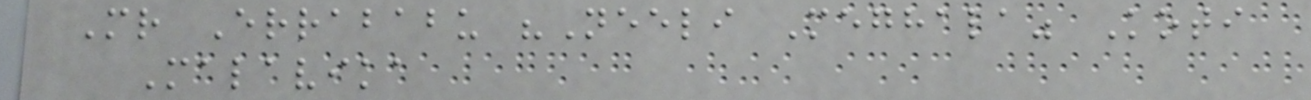Mr Errababu "Neeli Meghala" Koti
Malavika
